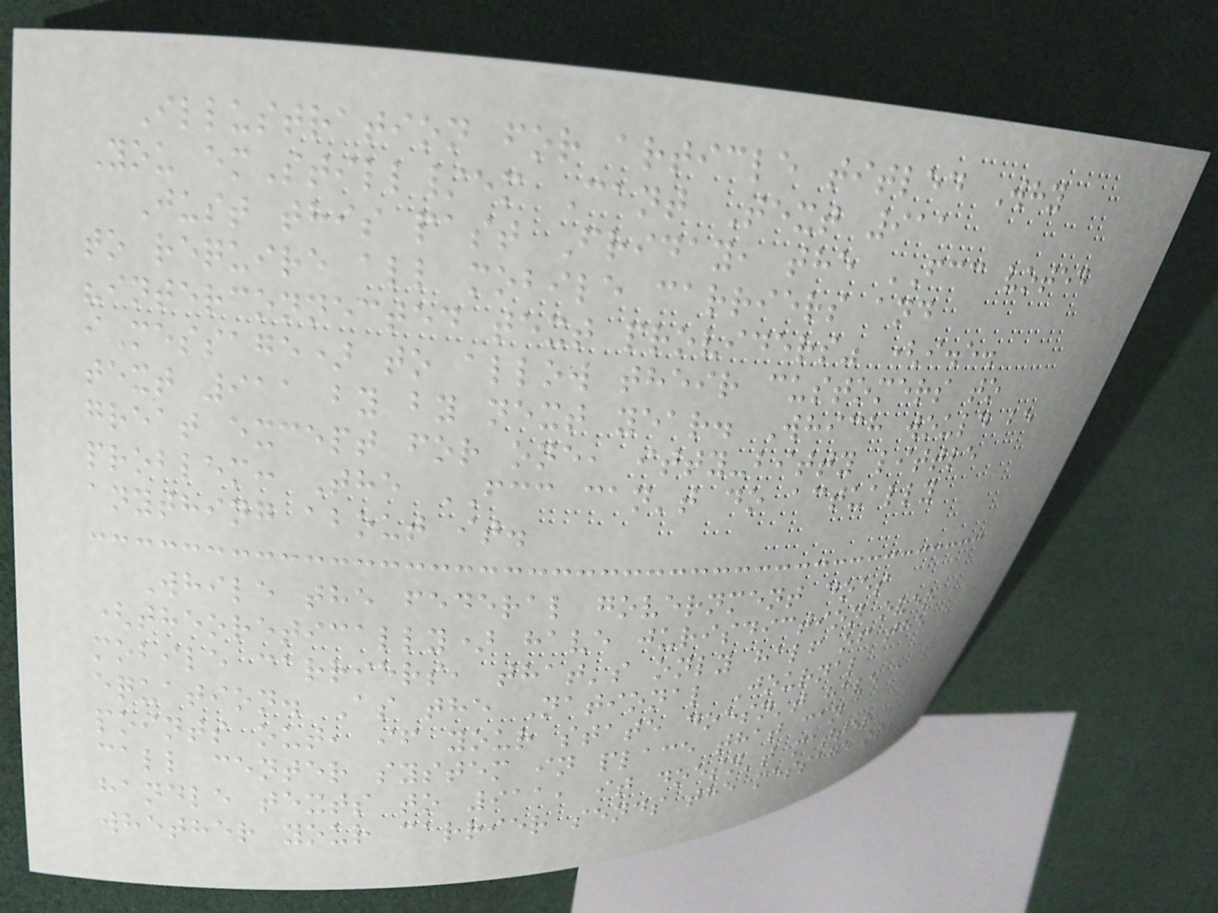Illustration for article titled Why
You emStill/em Cant Text 911
Just this past Friday, the FCC voted
to require all mobile carriers and
"interconnected text providers" (i.e.
iMessage) to allow their customers to
text 911 by by next year. Which would be
great except for one, itty-bitty little
problem: The FCC can't do actually
anything about it.
While the federal government does
(theoretically) have jurisdiction over
mobile carriers, that's only half of the
equation. As the National Journal
points out, if your state doesn't have a
call center system in place that can
handle texts to 911, it doesn't matter
whether your carrier sends the message or
